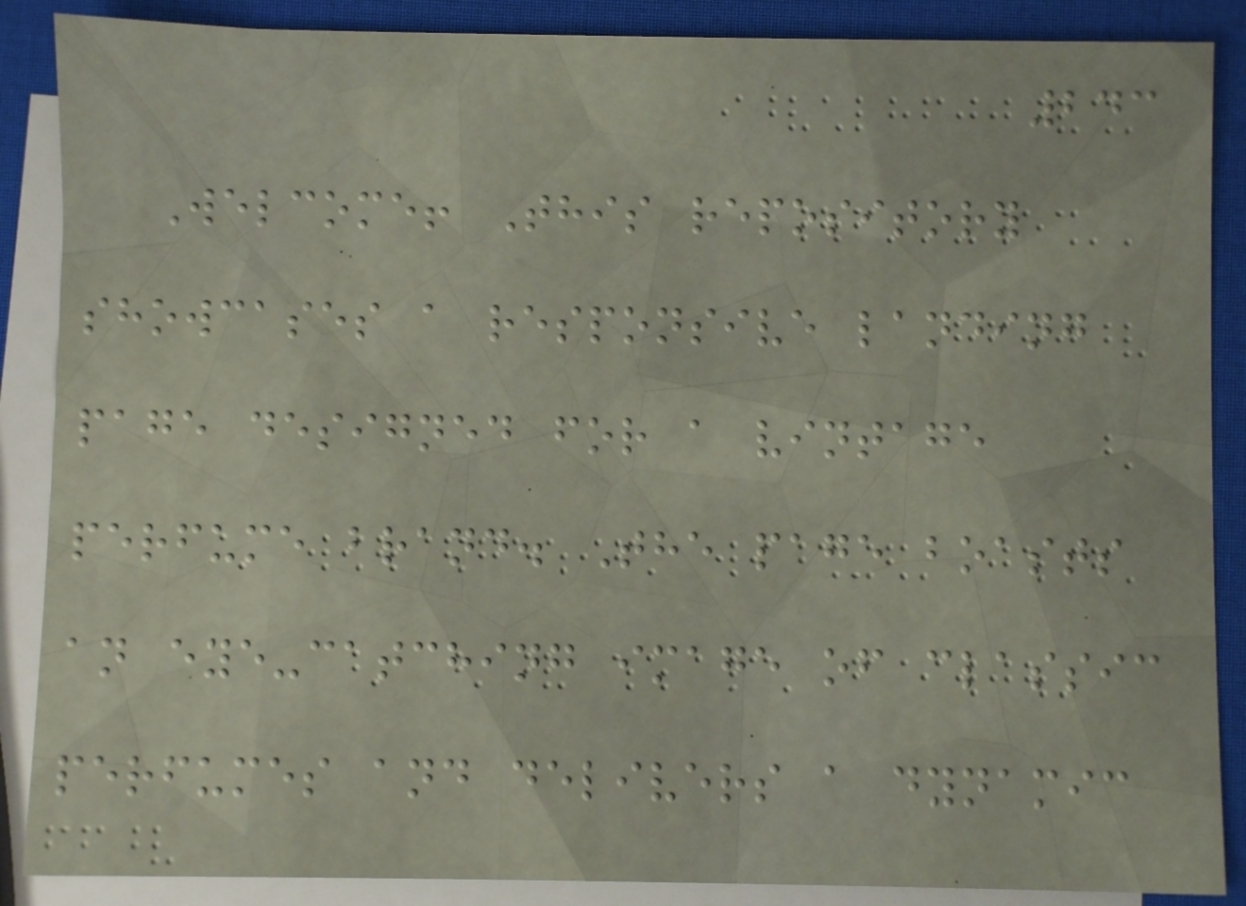243
Welcome! This repository
showcases a responsive landing
page designed for a vintage
perfume brand. The page boasts
an eye-catching image of classic
perfumes and delivers a dynamic
